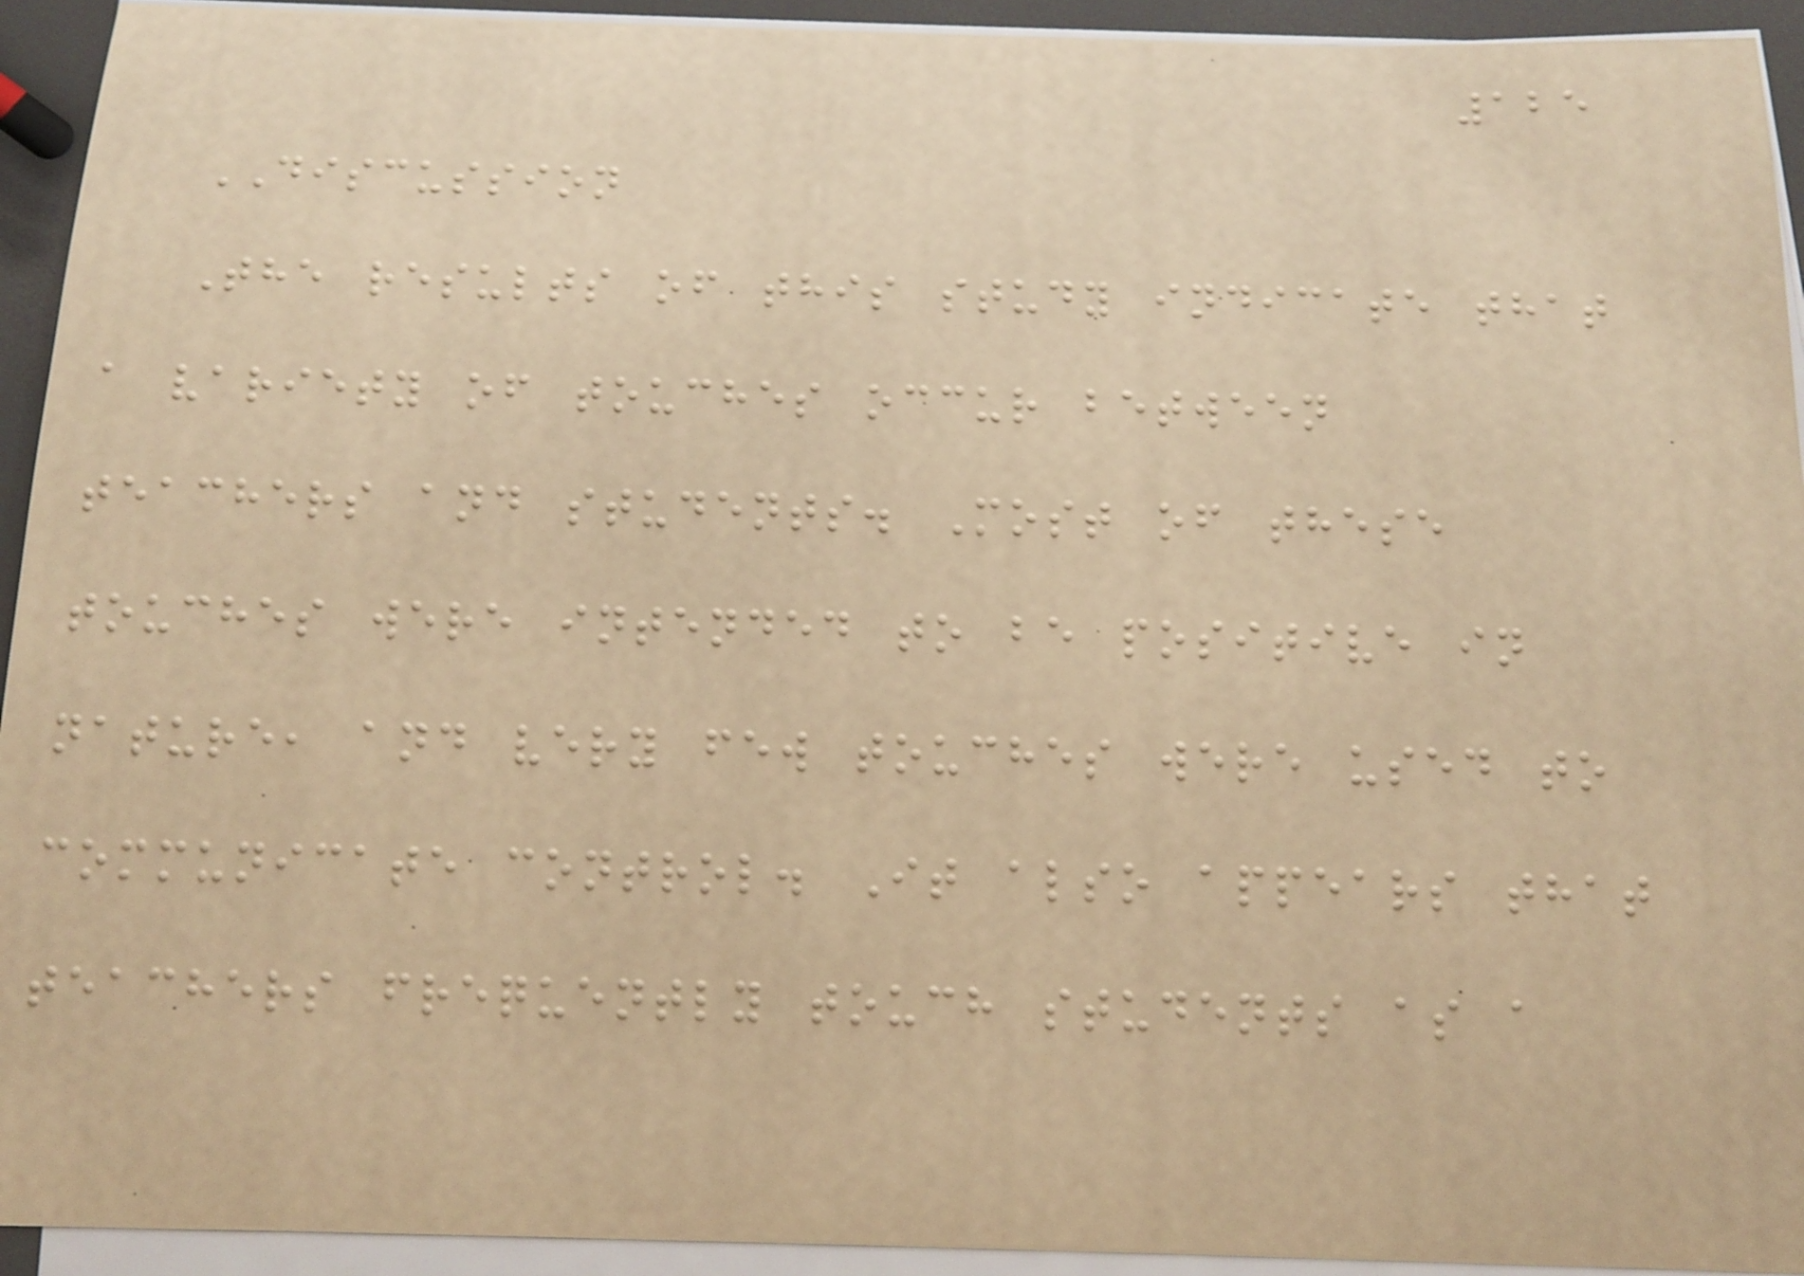125
DISCUSSION
The results of this study indicate that
a variety of touches occur between
teachers and students. Most of these
touches were intended to be positive in
nature, and very few touches were used to
communicate control. It also appears that
teachers frequently touch students as a
